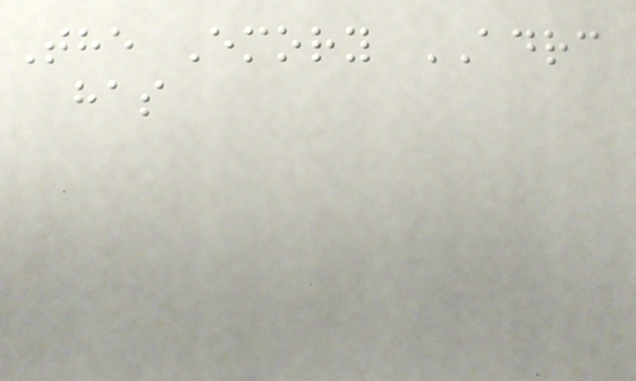The Emory ADRC
has
